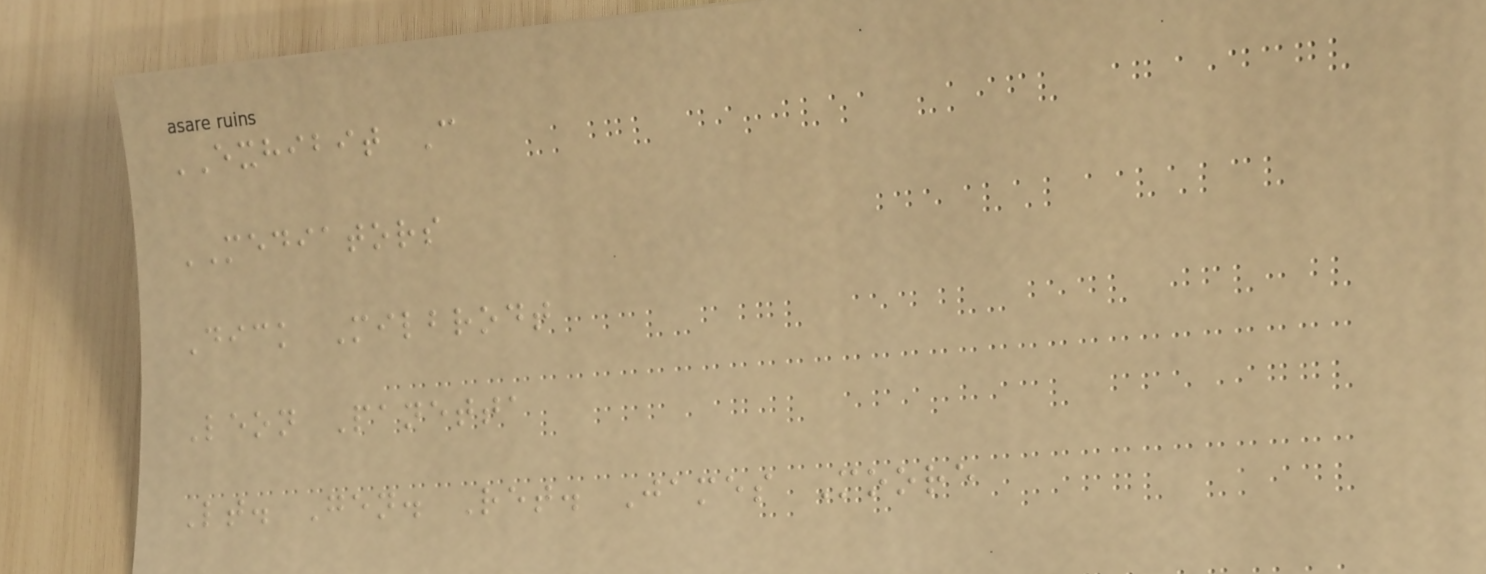EXHIBIT C
MEDIATORS
Dick Milbrodt
Leon Panetta
Lt. Gen. Ret. James Moore
